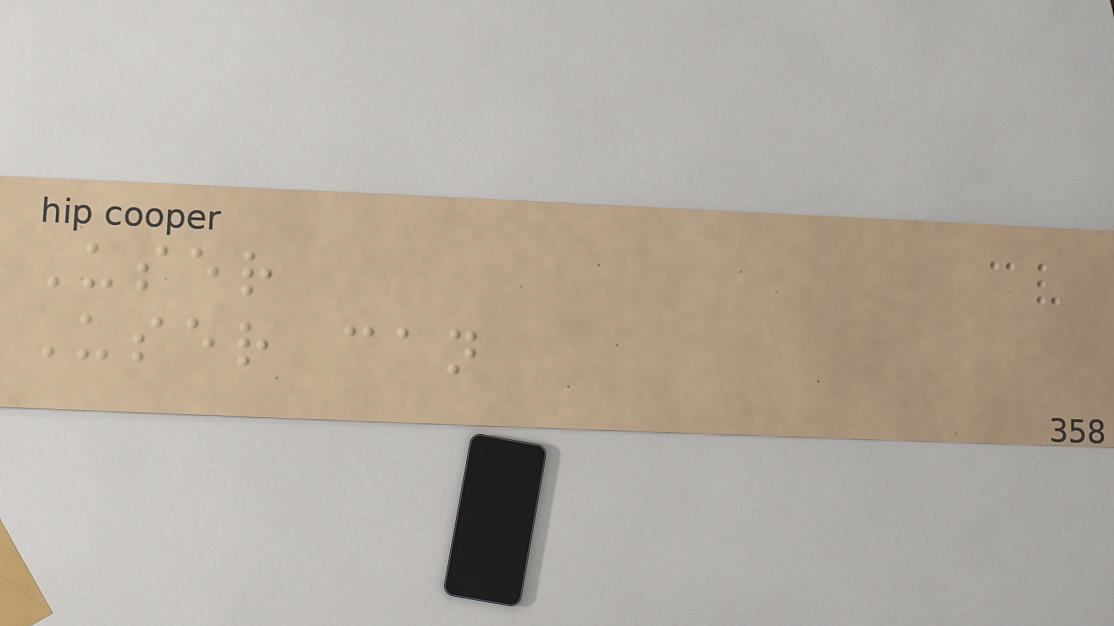User
User can
